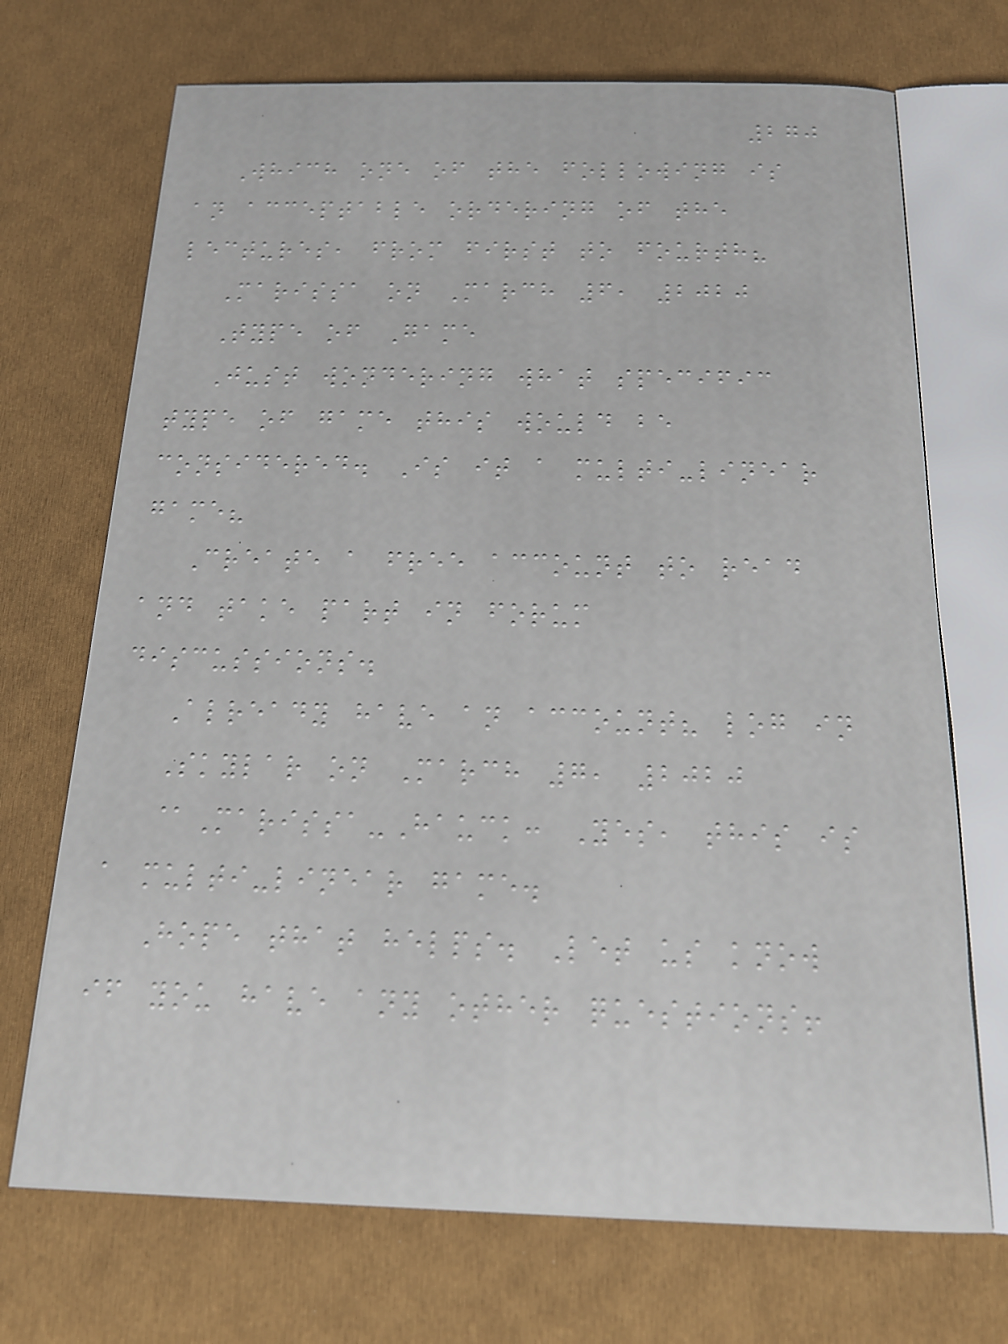270
Which one of the following is
an acceptable ordering of the
lectures, from first to fourth?
Marissa on March 6, 2020
Type of Game
Just wondering what specific
type of game this would be
considered. Is it a multi-linear
game?
Create a free account to read
and take part in forum
discussions.
Already have an account? log in
Skylar on March 7, 2020
@Marissa-Hauck: Yes, this is
a multi-linear game.
Hope that helps. Let us know
if you have any other questions!
